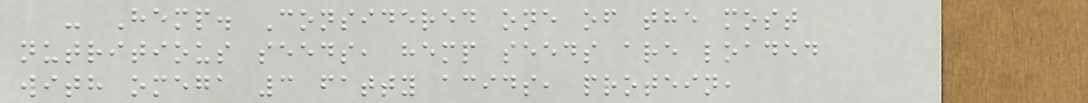- Hemp. Considered one of the most
nutritious seeds, hemp seeds are loaded
with omega 3 fatty acids, protein,
